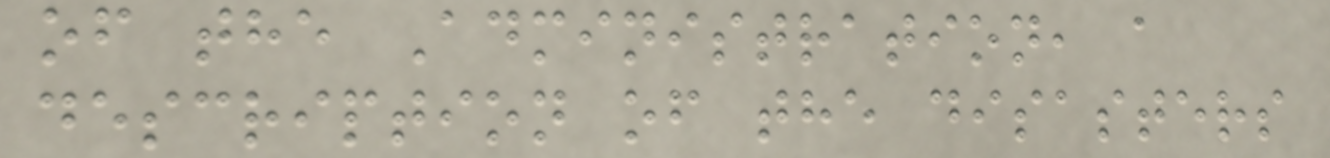of the Administration, a
description of the disasters
